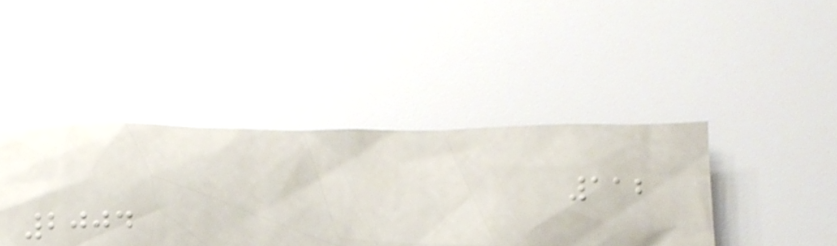112
2004
